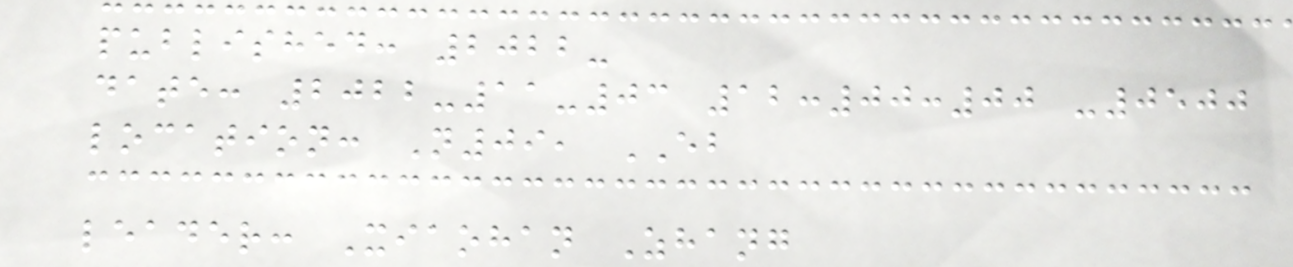published: 2022-
date: 2022-11-03 12:00:00 -0500
location: N09, EB
leader: Xiaohan Zhang
